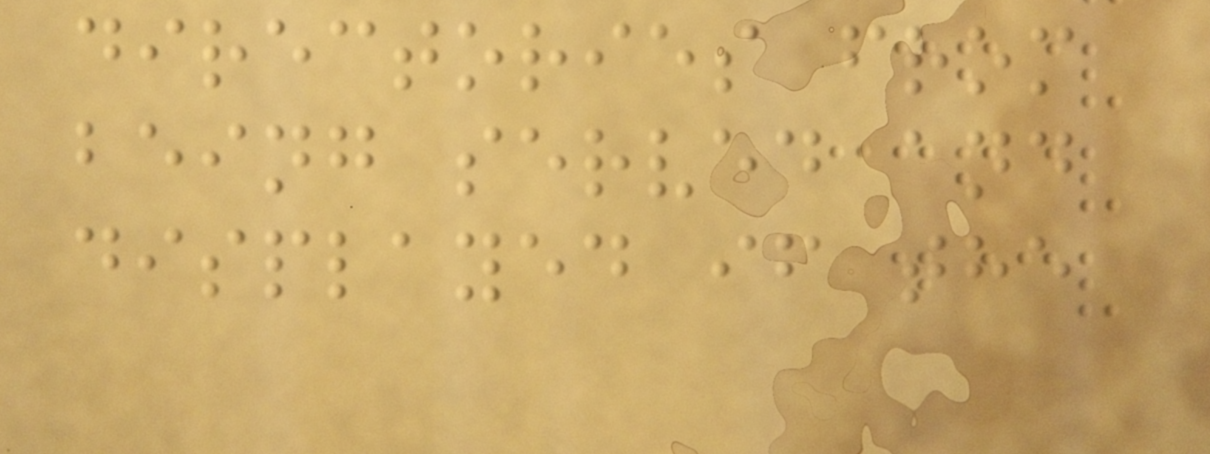directories from
being served and
displayed if the
